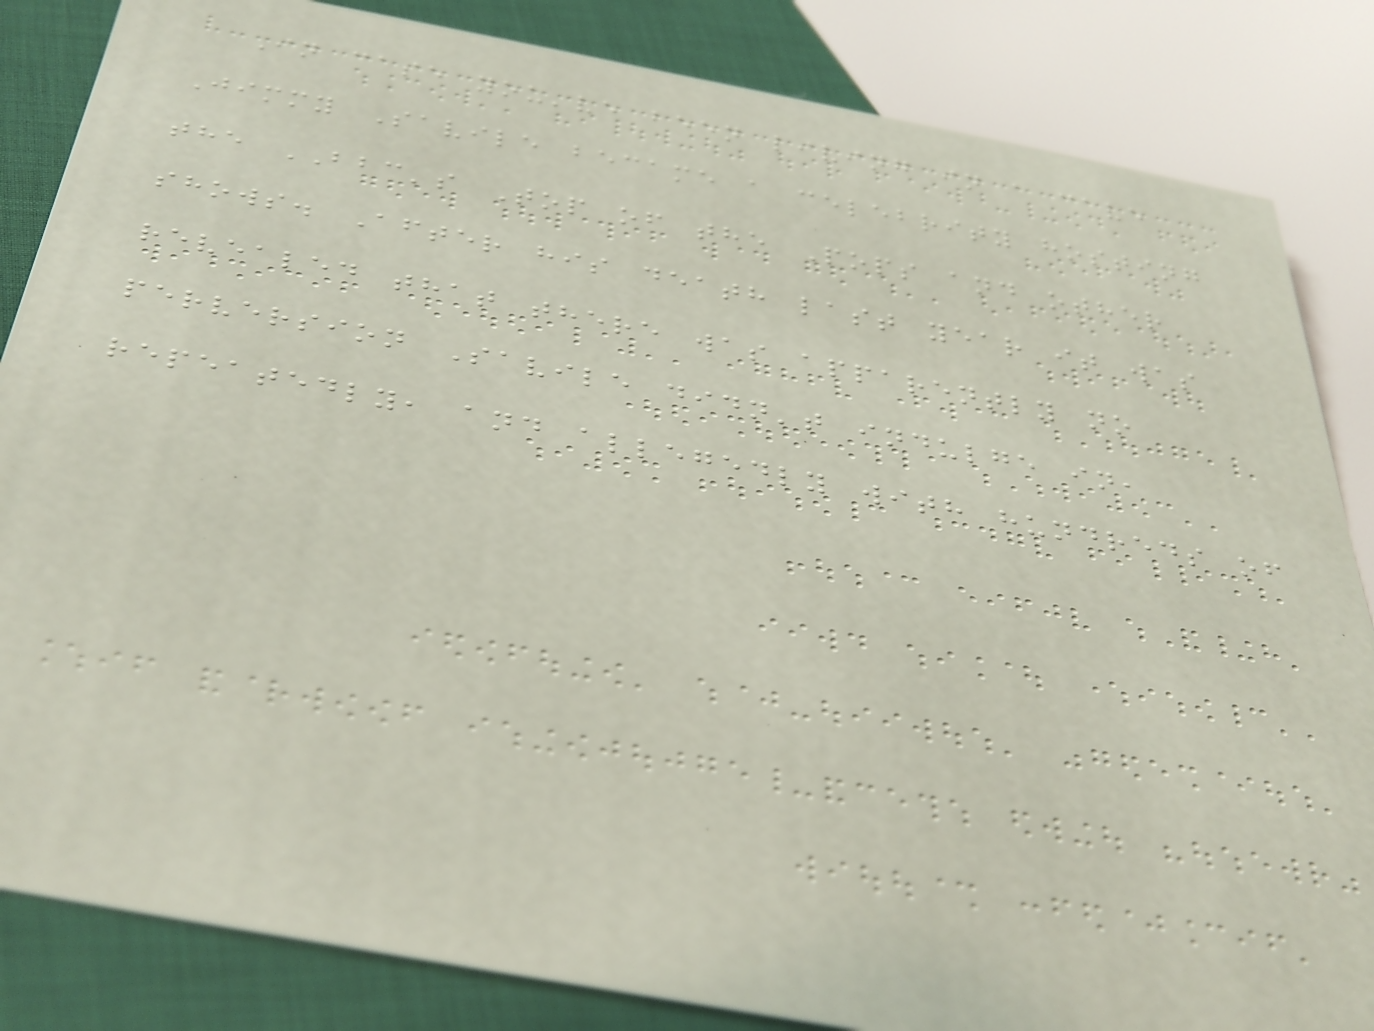In case you've been living in a cave
Jimmy Savile became a celebrity hosting
the BBC's Top of the Pops and other
shows. After his death last year it was
revealed that there was apparently no
perversion Savile didn't indulge in,
repeatedly, and allegedly with hundreds of
